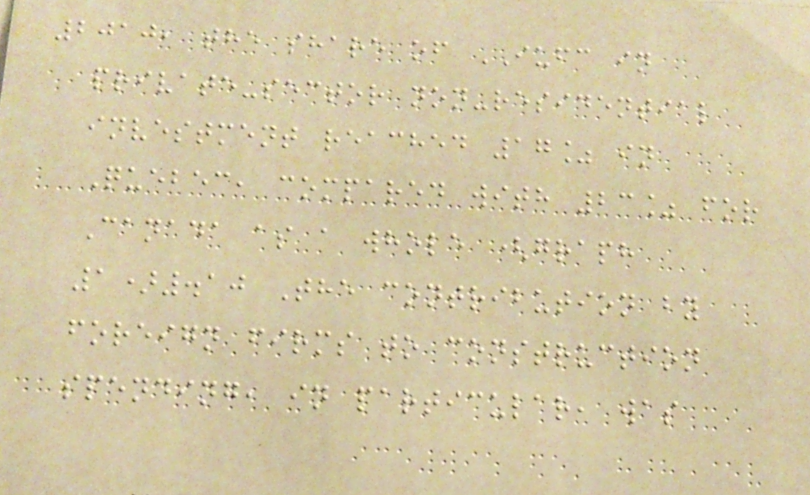2010, the share of IUFC in
private-sector non-residential
investment reached 17% in
Quebec, compared with 23% for
Canada as a whole (graph
1).10 The contribution by
foreign firms to construction
spending, in particular, was
